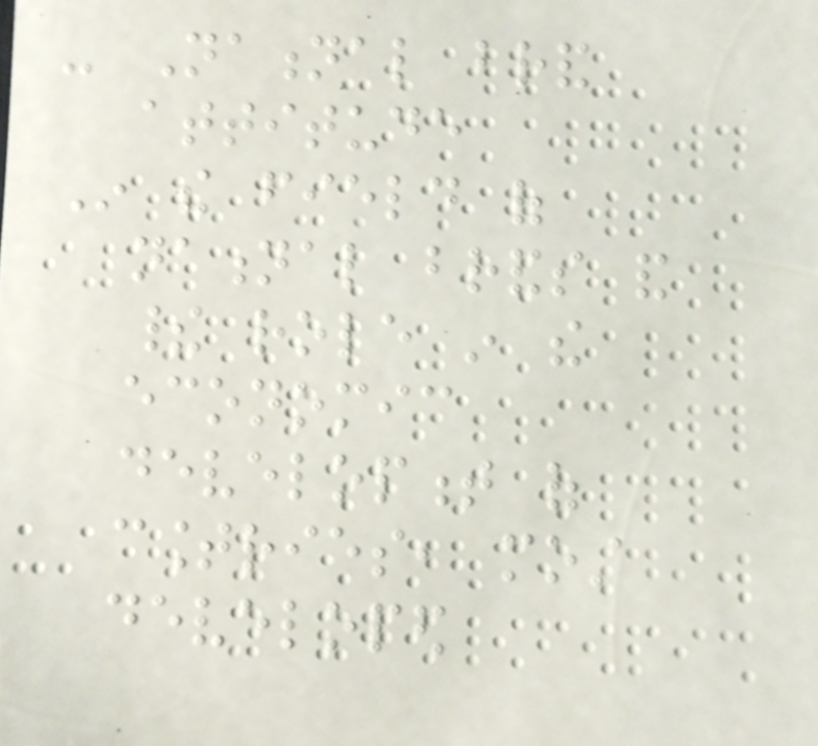- National brand
attitude
In the field of
national brands and
their role in the
economic
development of
countries, most
developed
